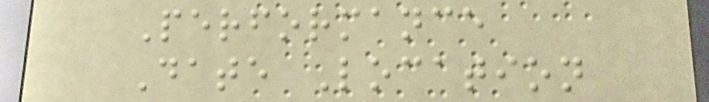Performance
Date Location
